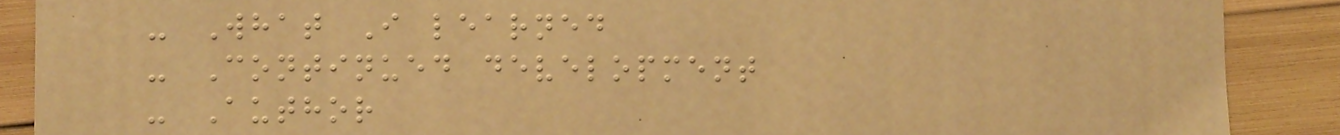- What I learned
- Continued development
- Author
